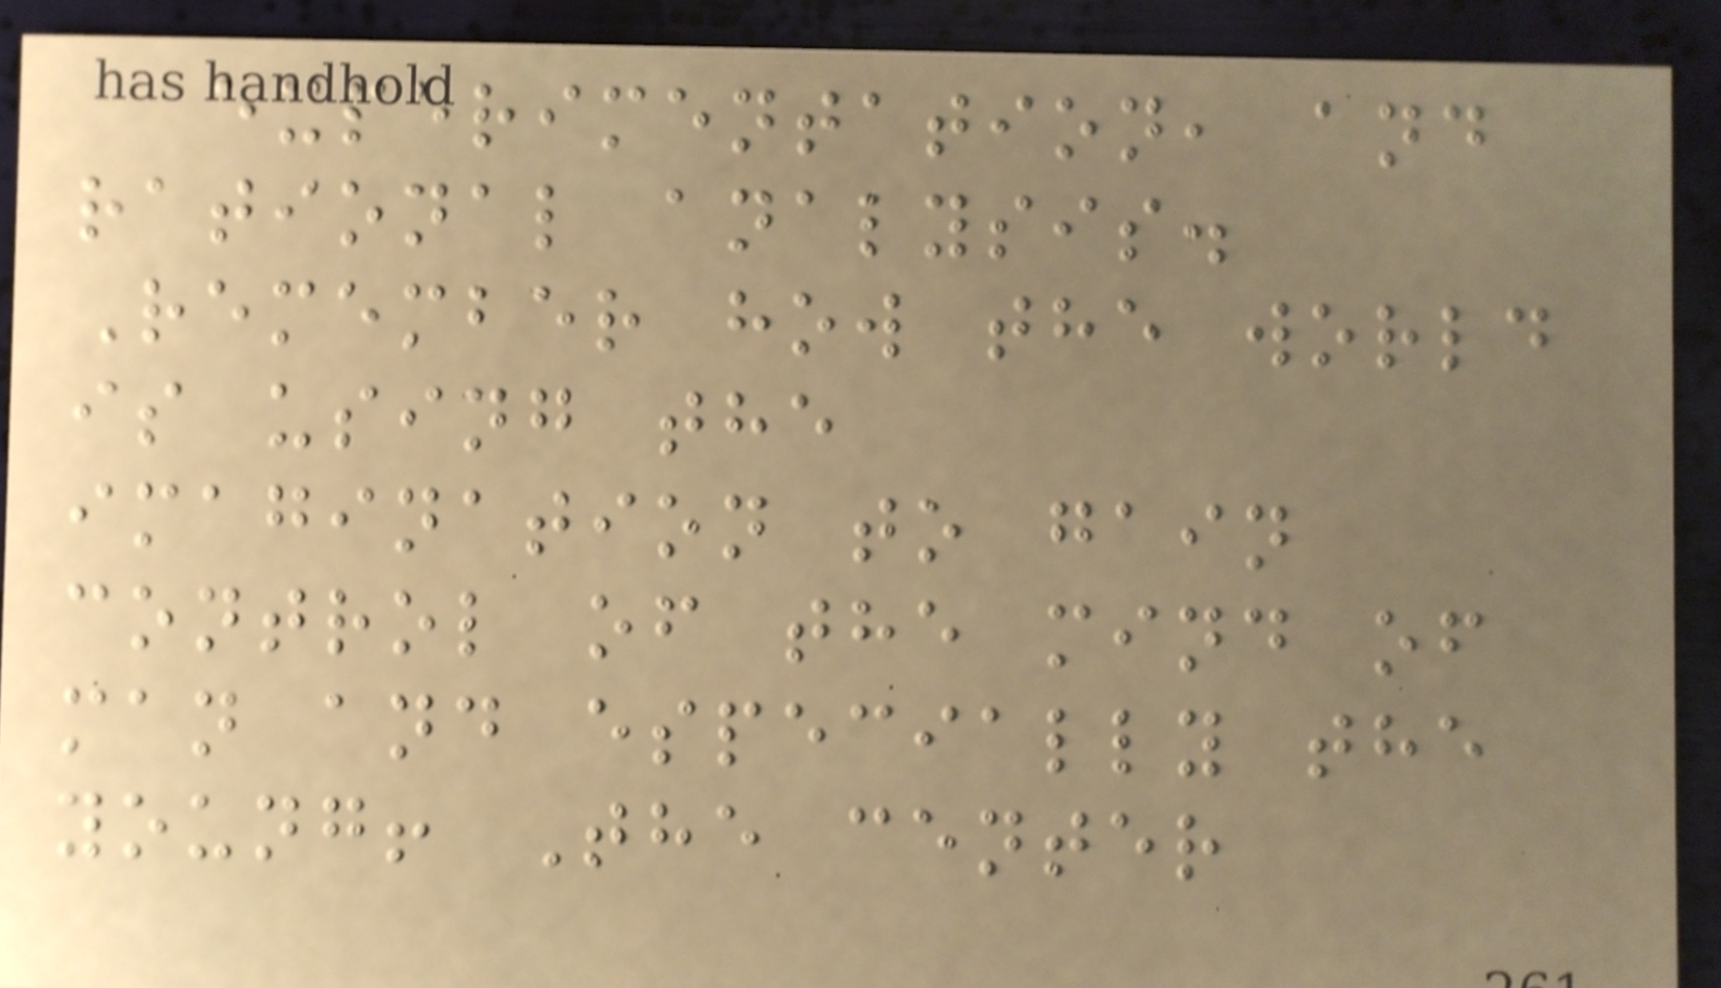experimentation, and
rational analysis.
Remember how the world
is using the
imagination to gain
control of the mind of
man and especially the
young! The center
